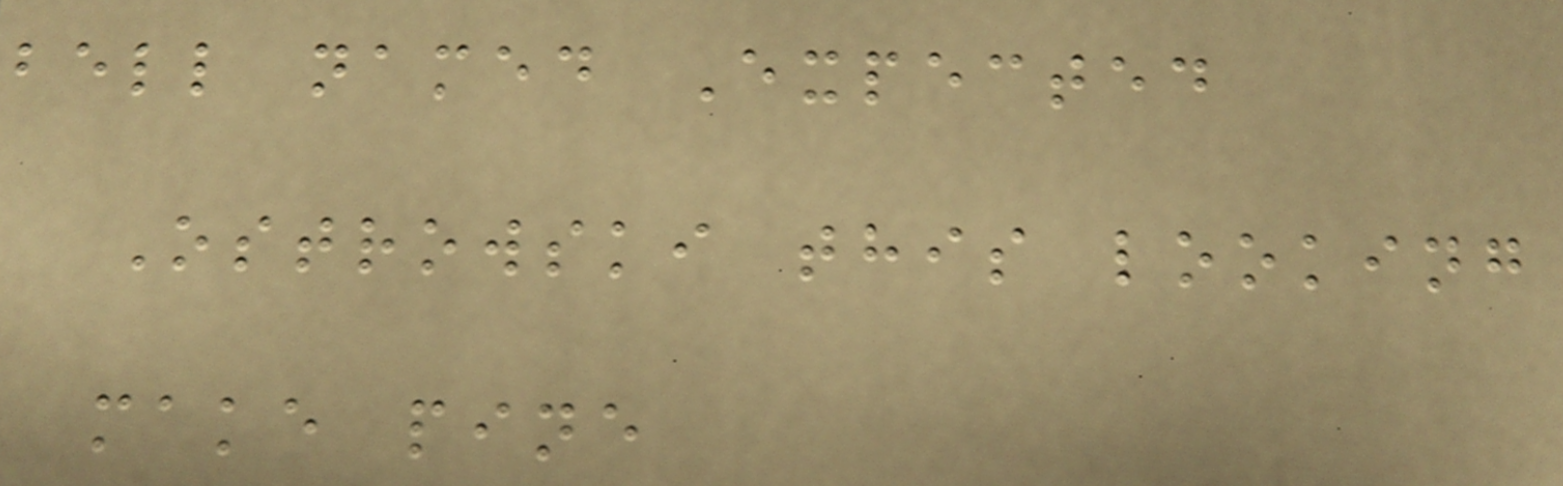bell named Expected
Ostrowski this looking
make pine
